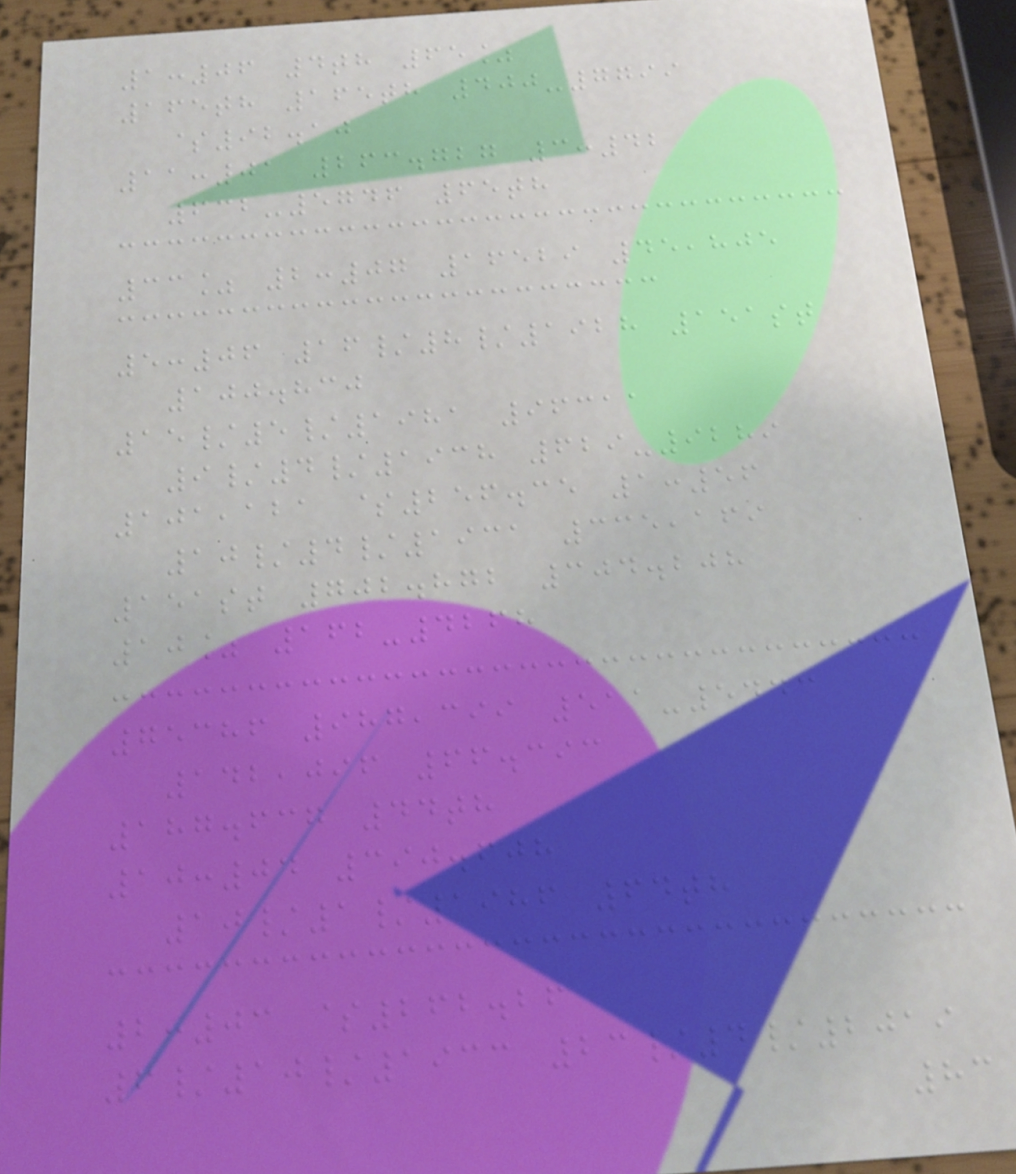1:06 4th 65%
165th 165th 400-7799
$92.10
11:01 263.727 3:42
632-5746 65th
33% 2:07 16529 45,805
5:06 16/8/1928 151st
100.830
15/5/1981 96311
9/4/1938 629-9289
101,121 $256.35 1:56
10/4/1931 335,169
151st 702.872 304.208
10% 162-4268
75386 987,399 511-5443
142,096 66.393
187.637 44th
10:04 390.608
10/1/1986 64th
2:03 $262.26
6/10/1933 23/4/2019
83
